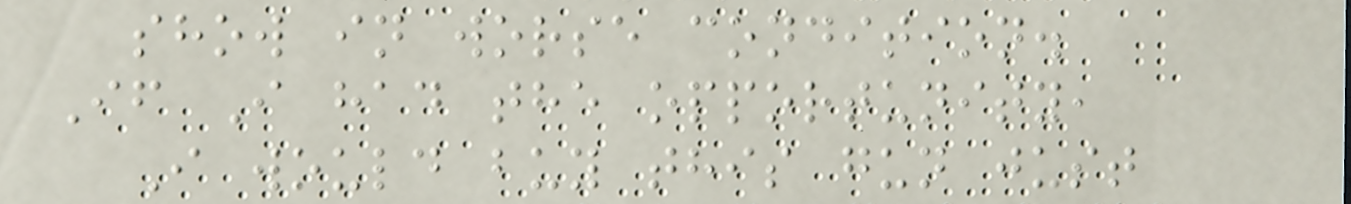show in worse condition.
If I had the opportunity,
I would buy this gun just
